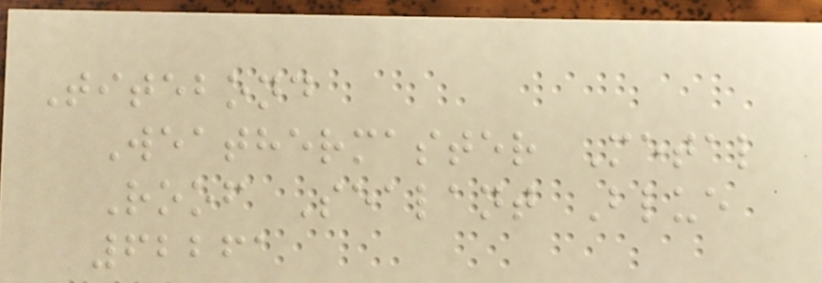Titebond
Weathermaster Metal
Roof Sealant Blue
62261
